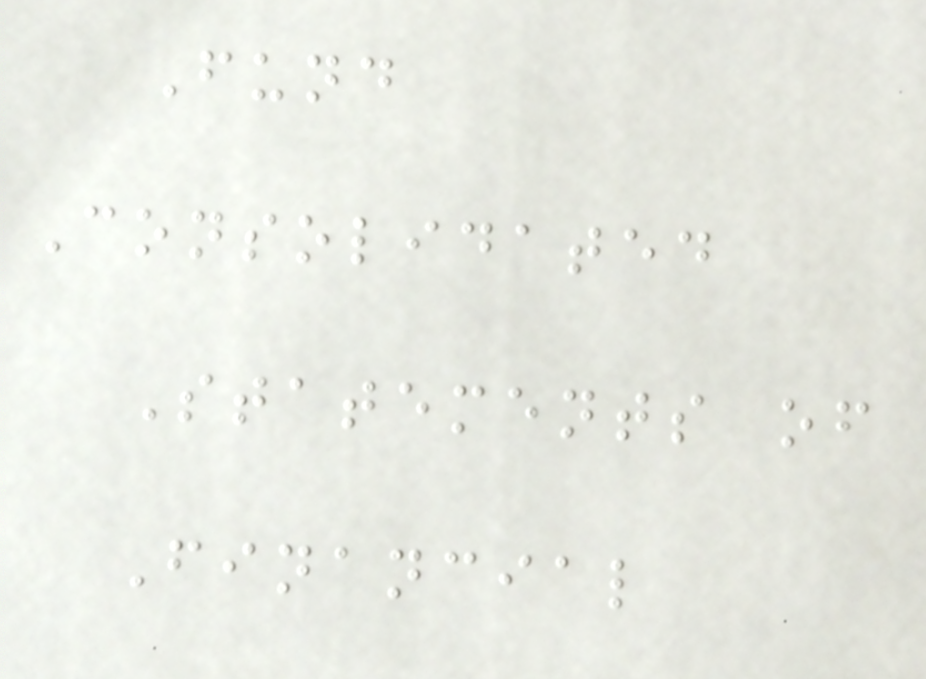Fund
Consolidated
Statements of
Financial
